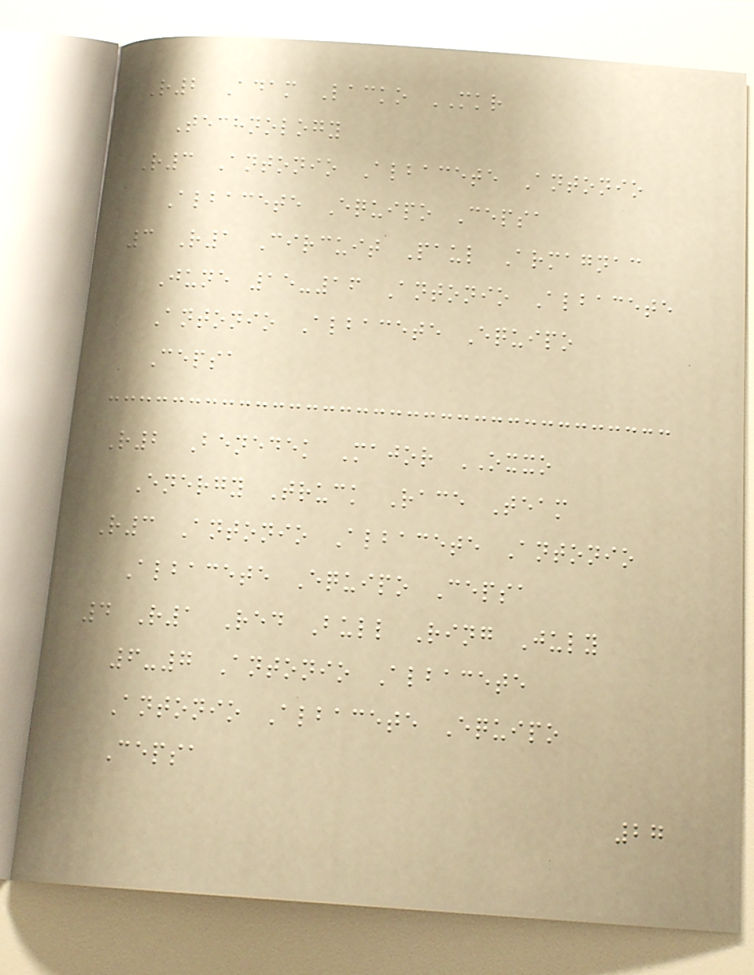R2 Adam Lacko MKR
Technology
R3 Antonio Albacete Antonio
Albacete Equipo Cepsa
3 R1 Circuit Paul Armagnac
June 15-16 Antonio Albacete
Antonio Albacete Equipo
Cepsa
R2 Benedek Major OXXO
Energy Truck Race Team
R3 Antonio Albacete Antonio
Albacete Equipo Cepsa
4 R1 Red Bull Ring July
6-7 Antonio Albacete
Antonio Albacete Equipo
Cepsa
27
